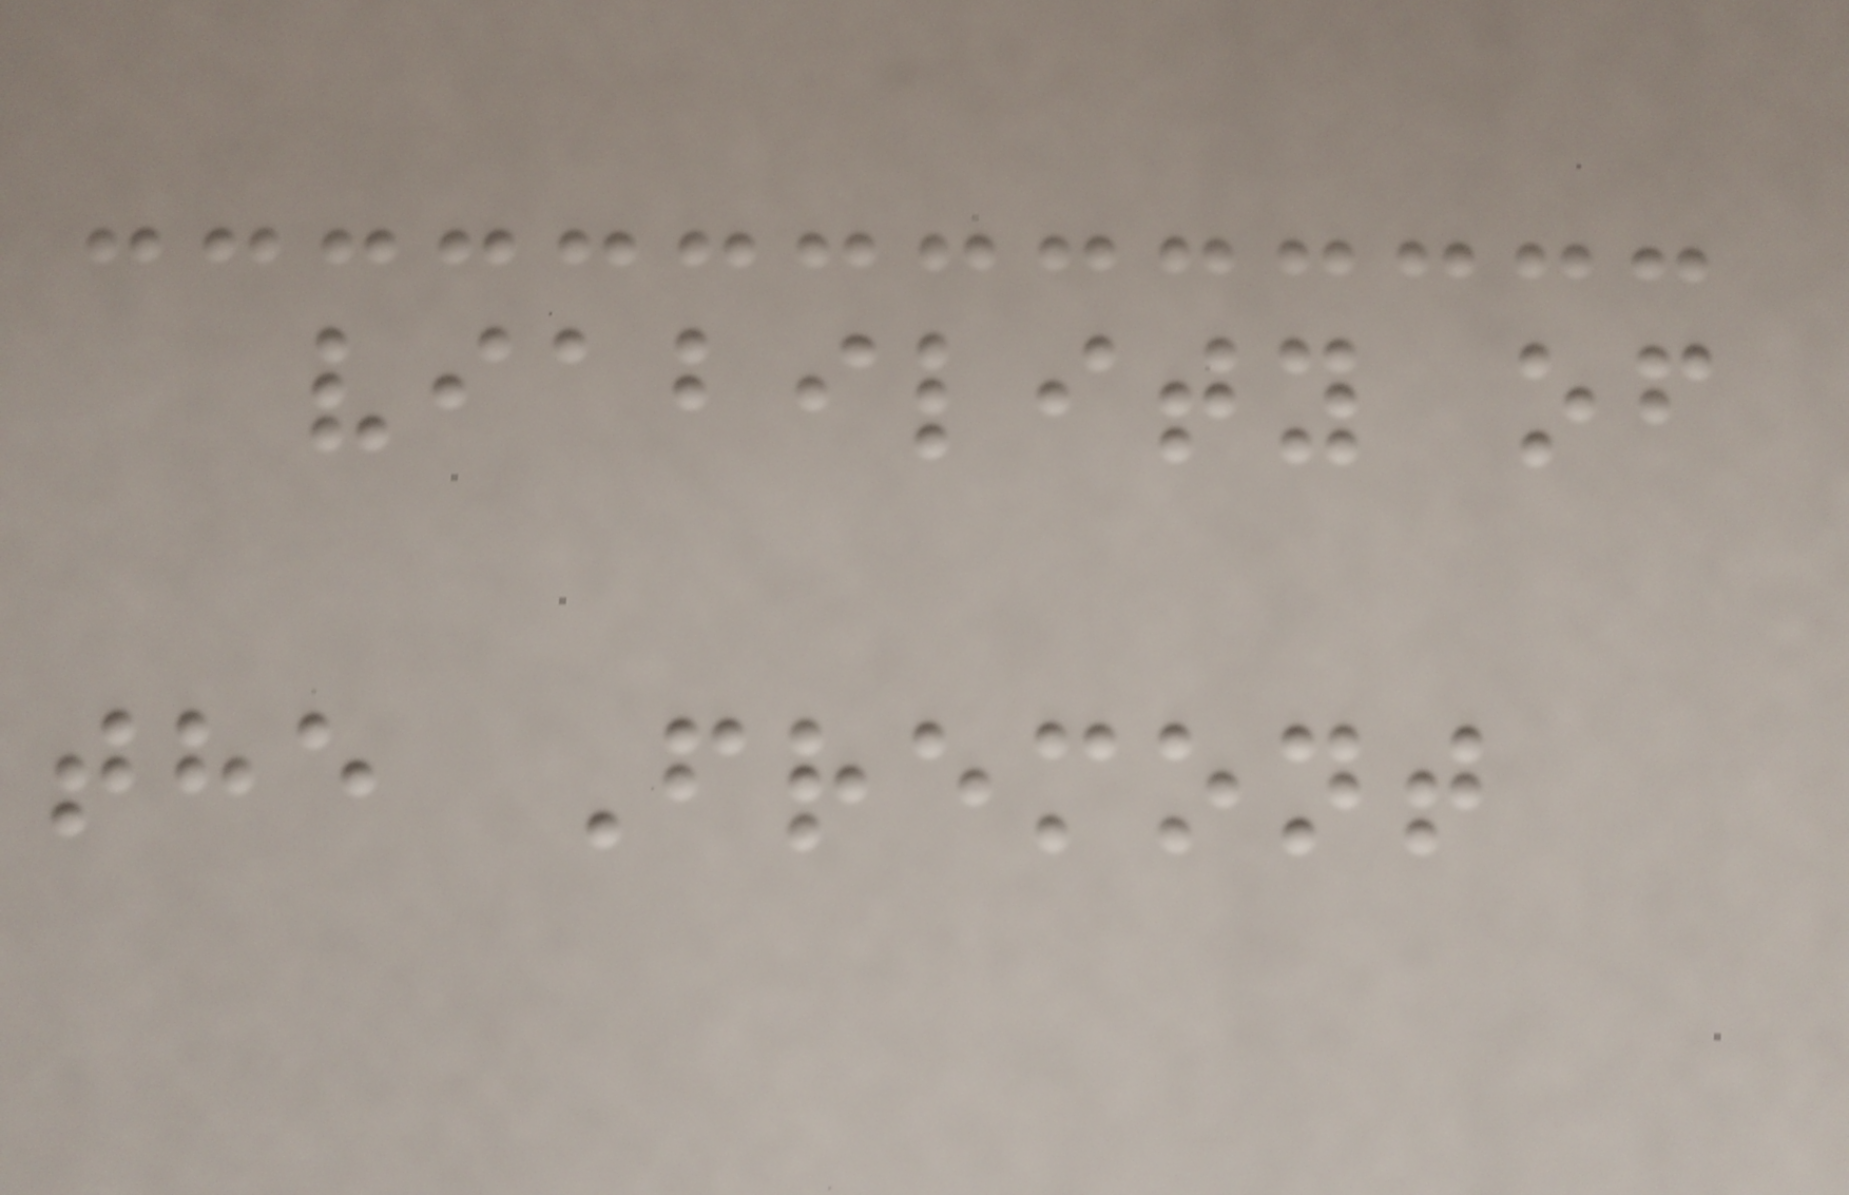viability of
the Fremont
